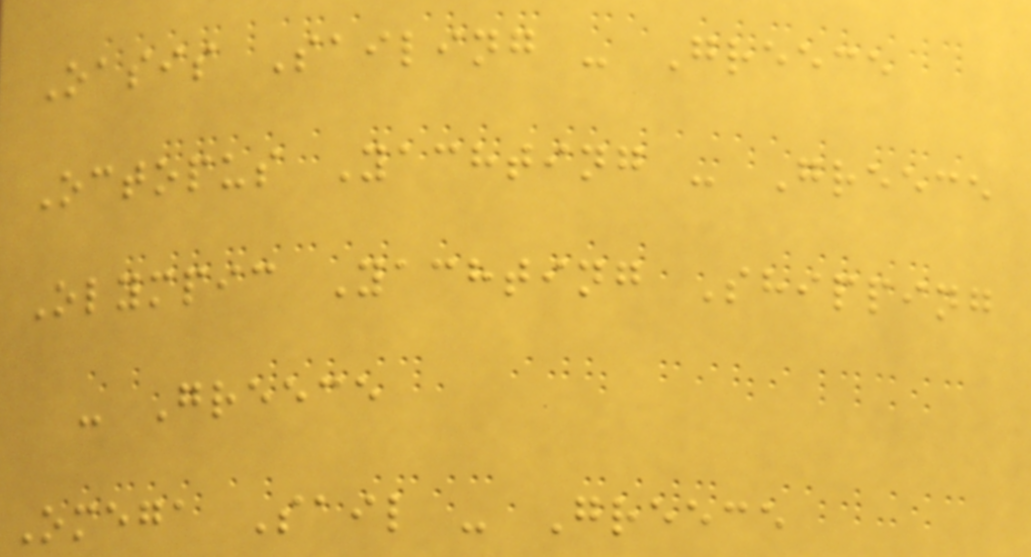Oasis Sailing - Greece
Octopus Yachting - Greece
Olympic Yachting Shipping
- Greece
Omega Sail - Greece
